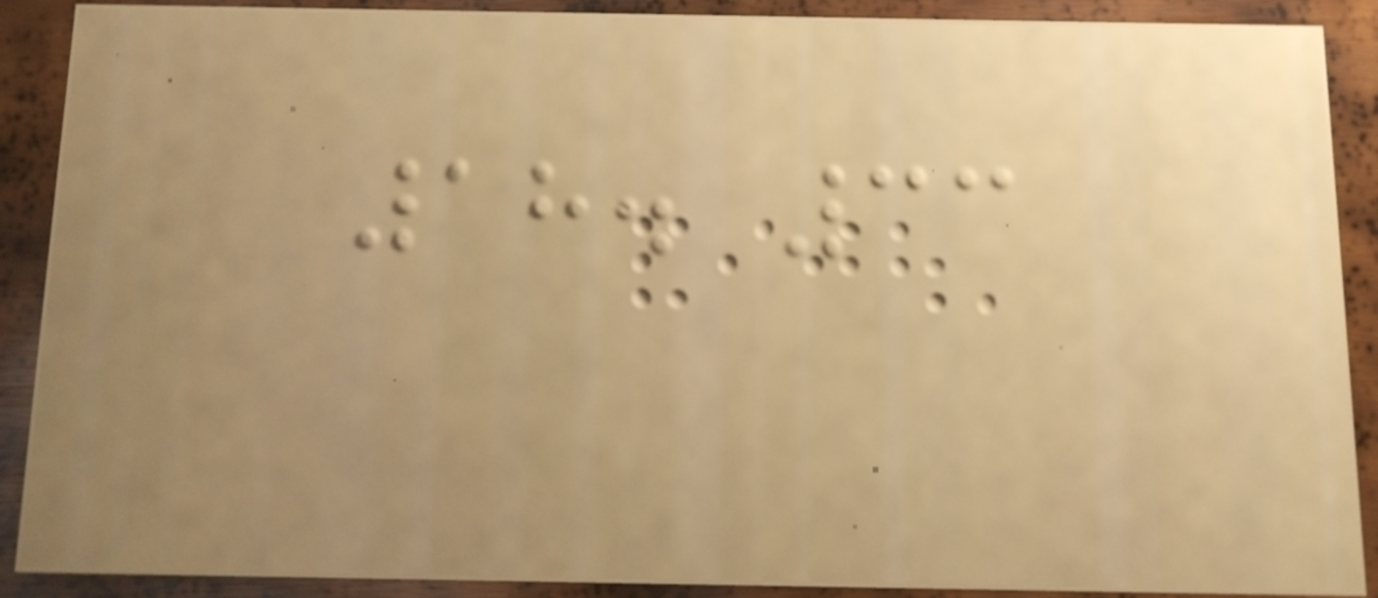18. 33
